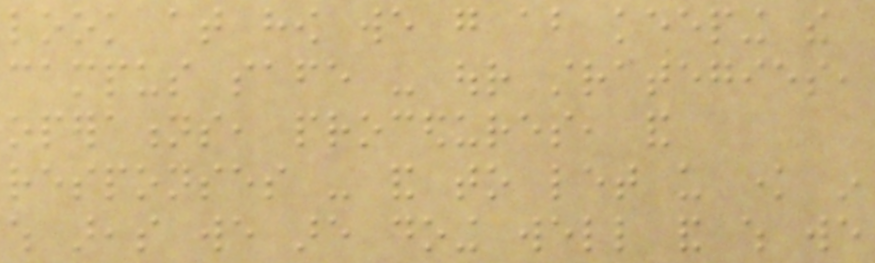look at how we go about keeping the
campus safe - our strategies,
operations, procedures, and
responses - and to let us know in
which areas we are doing well and which we
